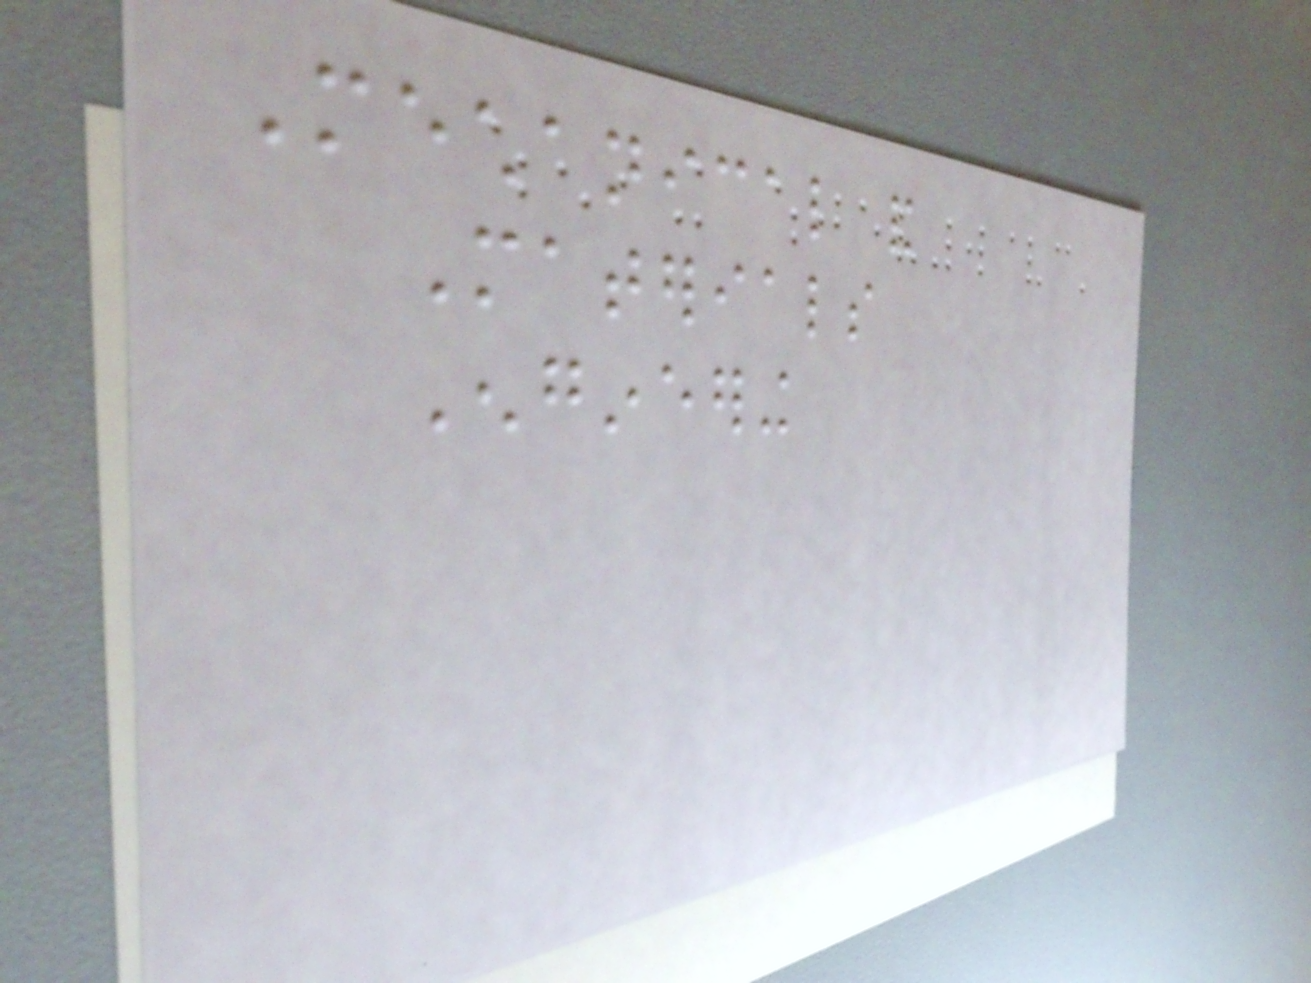Mechanical and
Materials
Engineering
